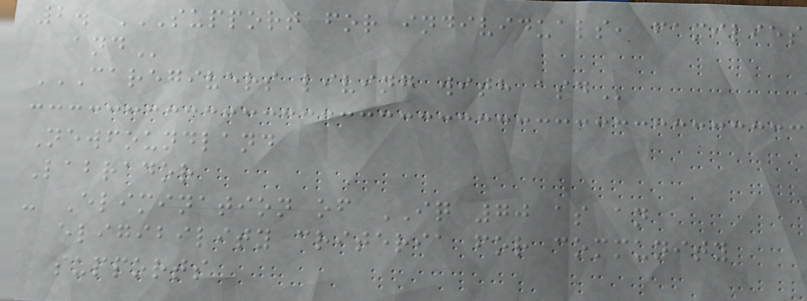2. SUPPORT FOR INDIVIDUALS, FAMILIES
AND
CAREGIVERS LIVING WITH ASD
Newfoundland
Labrador
- Elimination of IQ 70 as an
eligibility criteria for community
supports
